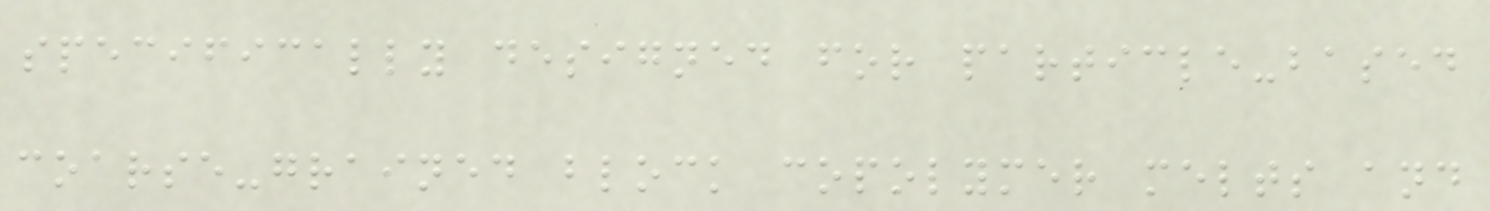specifically designed for particle-based
coarse-grained block copolymer melts and
